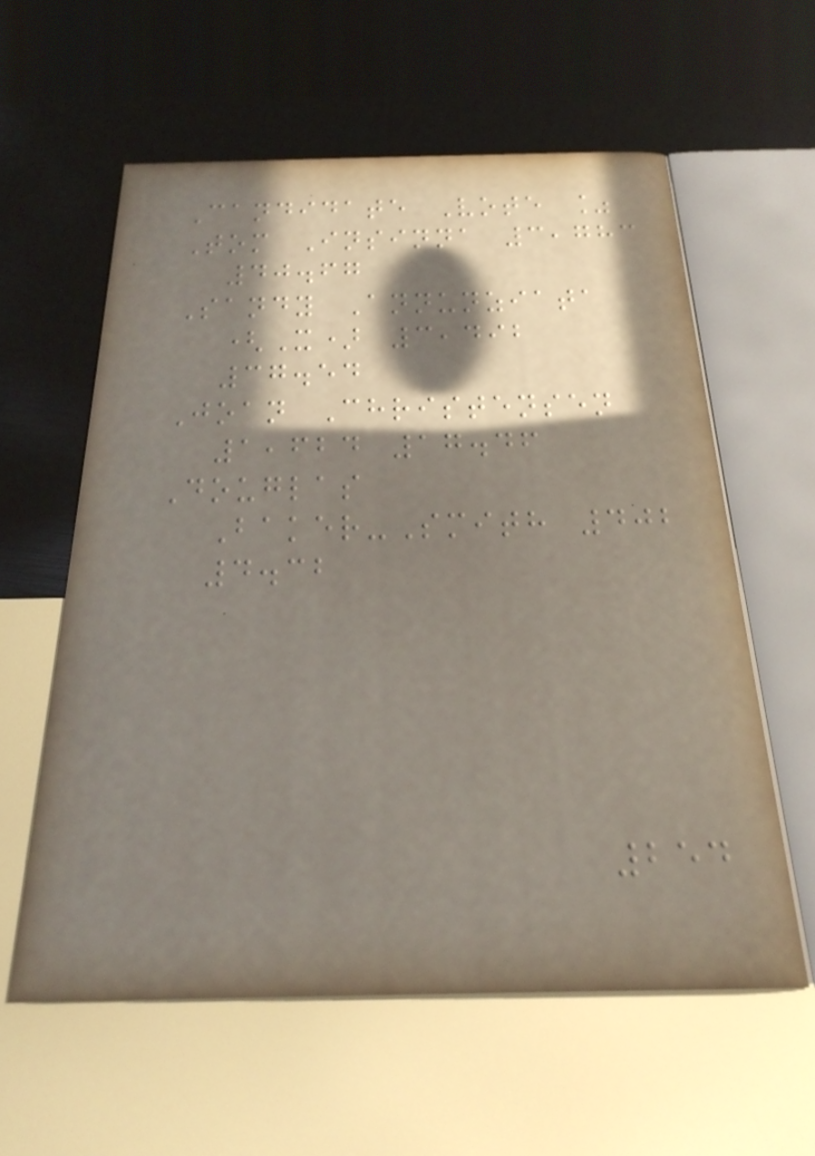Candidate Vote %
Tom Insinna 3,783
40.67
Sandy Annunziata
(X) 3,492
37.54
Joan Christensen
1,624 17.46
Douglas
Baker-Smith 402
4.32
254
